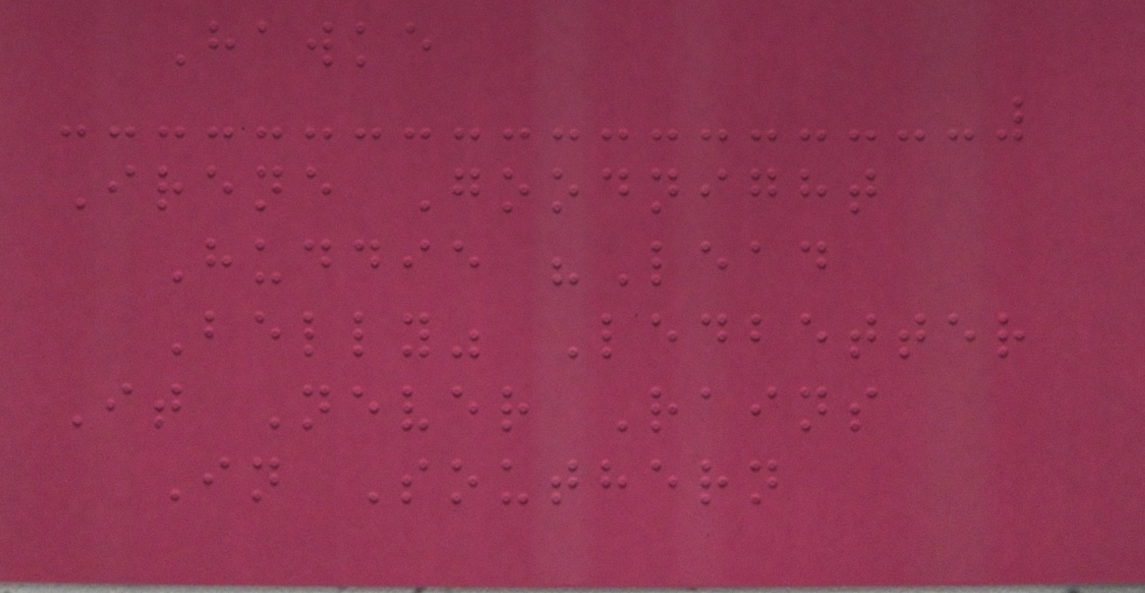Hawke
Irene Goodnight
Huddie "Lead
Belly" Ledbetter
It Never Rains
In Southern
